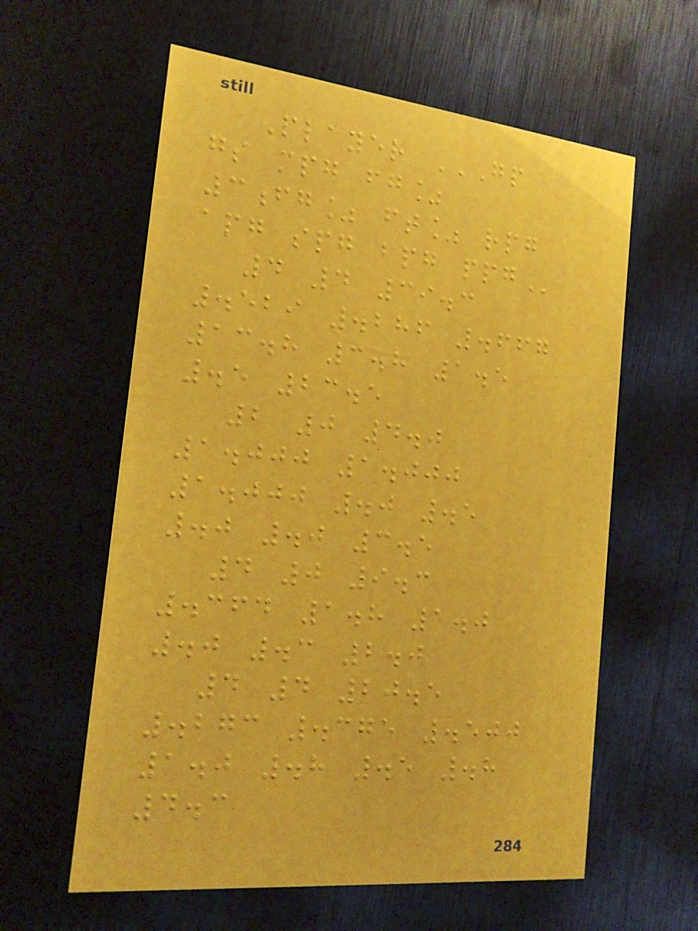Player GP
GS MPG FG%
3FG% FT% RPG
APG SPG BPG PPG
4 4 39.3
.529 .286 .667
13.8 3.8 1.5
.5 23.5
2 0 4.0
1.000 1.000
1.000 .0 .5
.0 .0 3.5
4 0 9.3
.364 1.8 1.0
.0 .3 2.0
4 4 20.5
.273 .375 .500
1.0 .8 .5 .8
4.3
